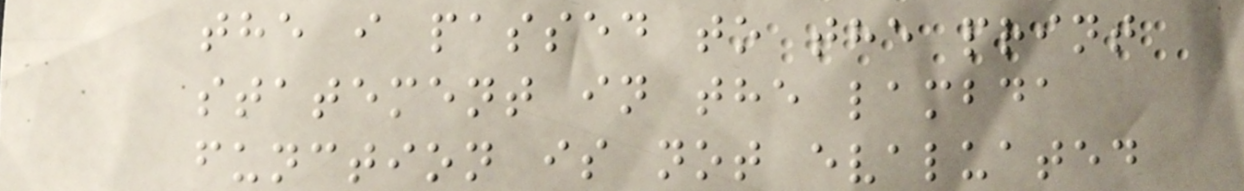the i passed to the print
statement in the lambda
function is not evaluated
